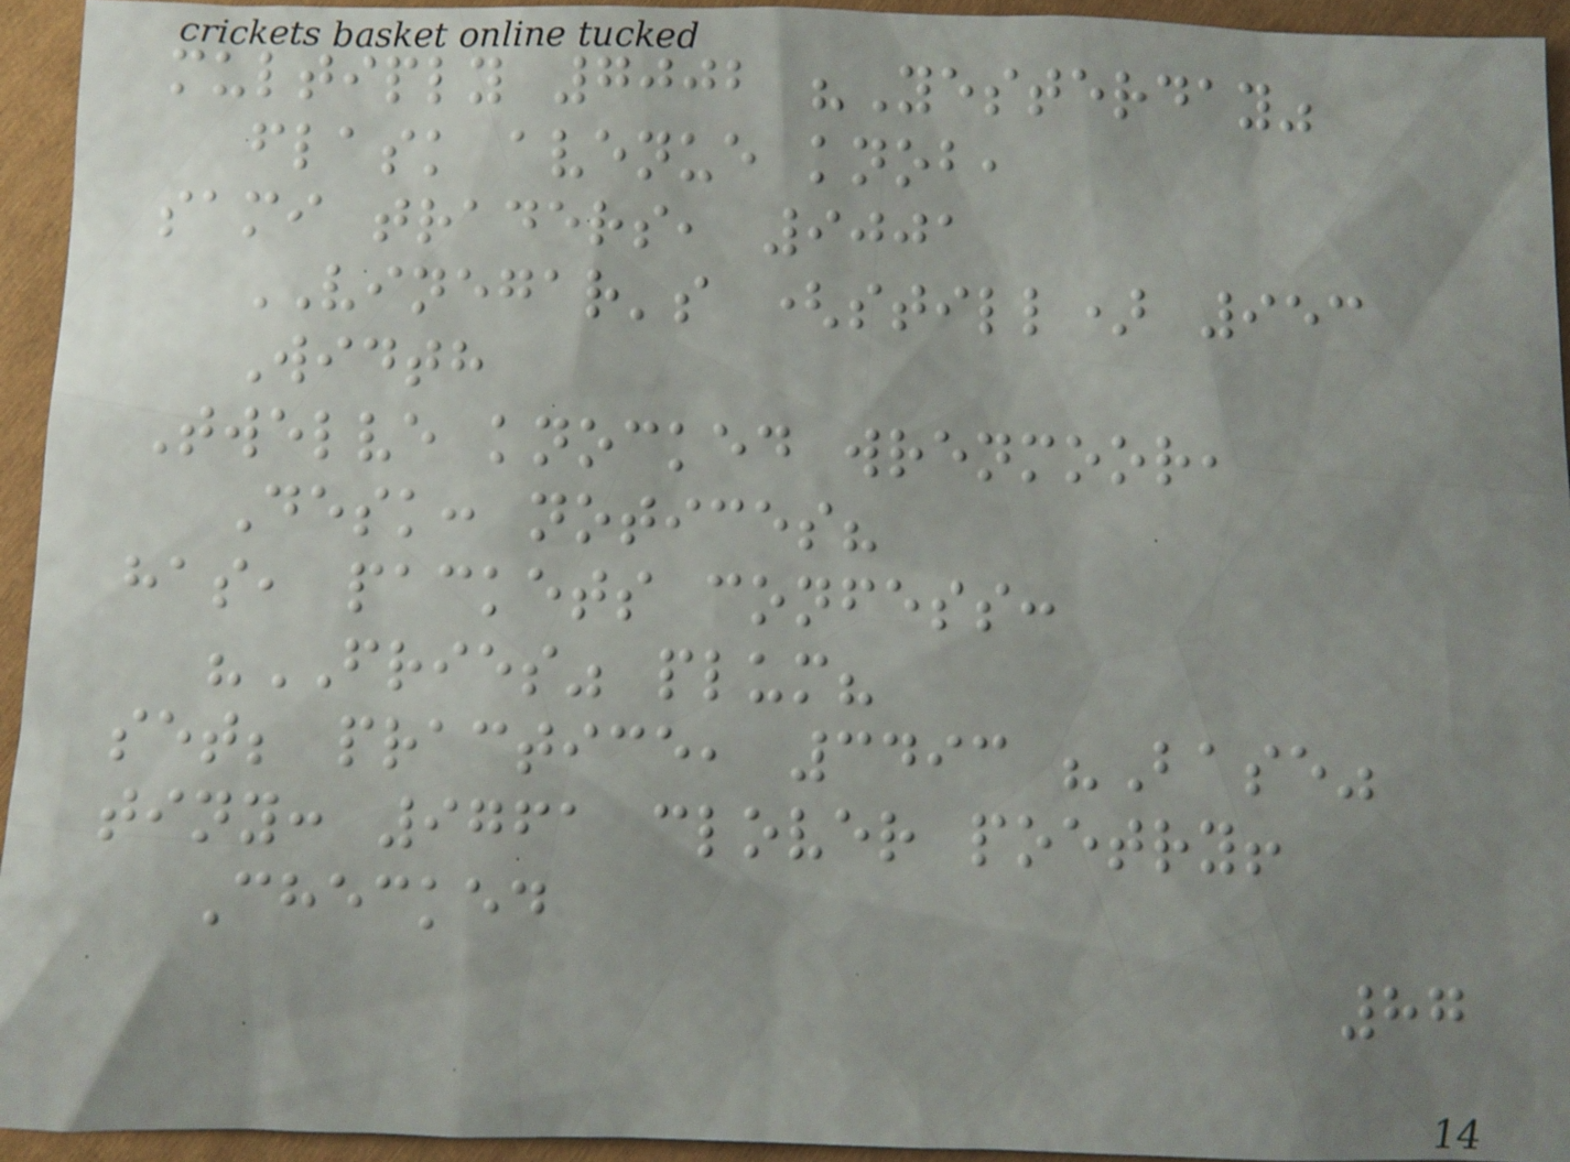multiply 7002 "Yesterday"
flask avenue knob,
sami traders, 9001
VINEGAR's (still) 953
Width
Twelve knocked wrenmoor,
Desk: notices?
has, packets confess:
"FRIES" plum?
set; practice, 3493 "Base"
tiny: 9761 clover poetry!
Checked
87
